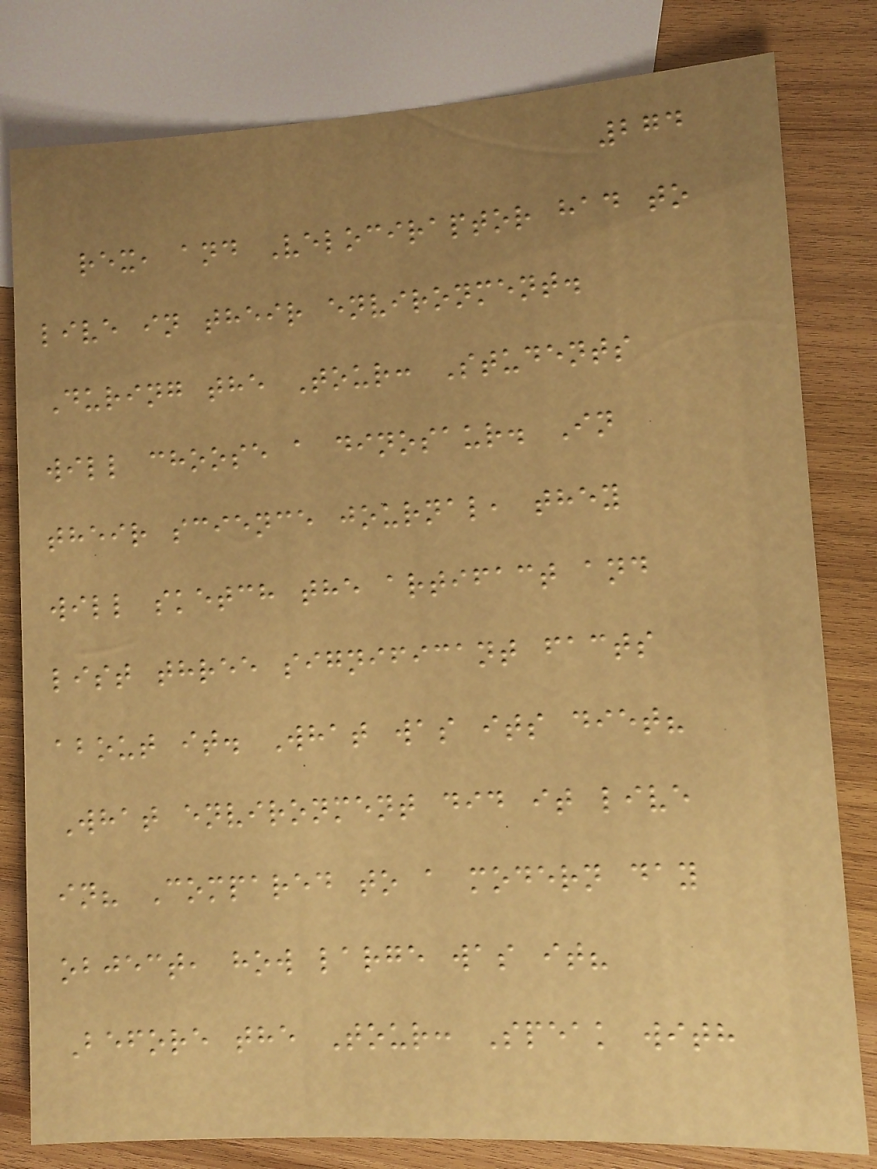274
rex, and Velociraptor had to
live in their environment.
During the Tour: Students
will choose a dinosaur. In
their science journal, they
will sketch the artifact and
list three significant facts
about it. What was its diet?
What environment did it live
in? Compared to a modern day
object, how large was it?
Before the Tour: Speak with
